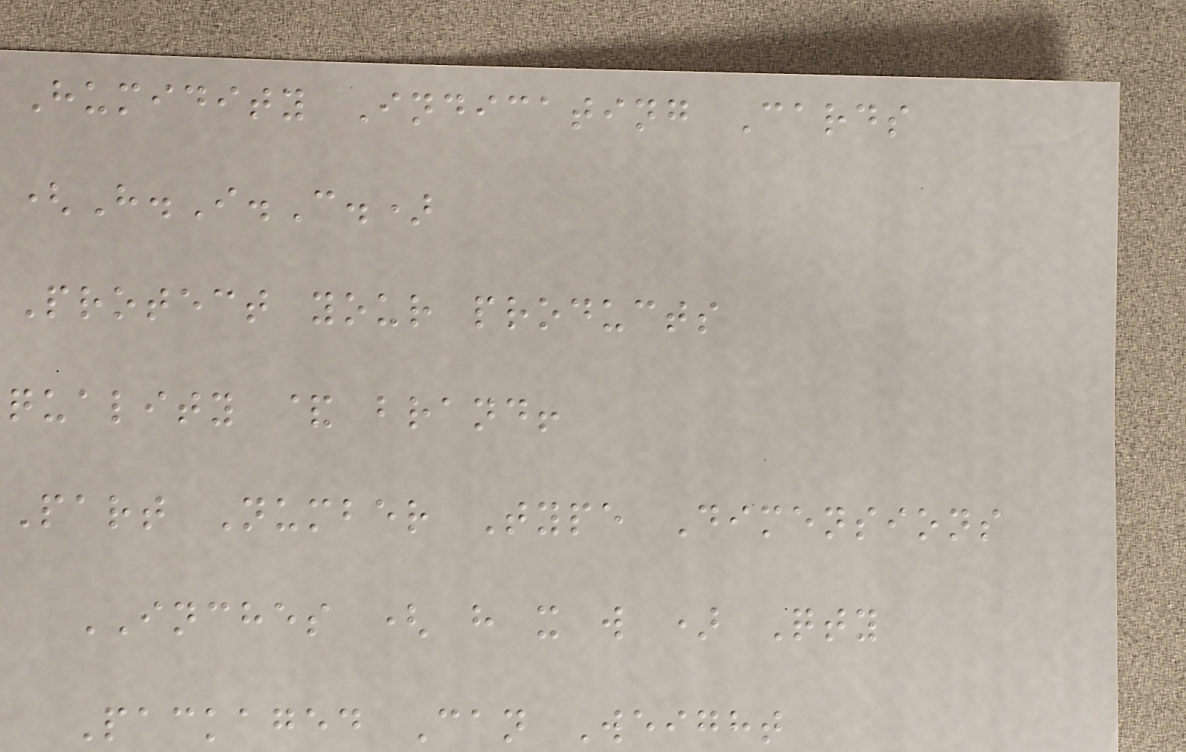Humidity Indicating Cards
(H.I.C.)
Protect your products
quality & brand!
Part Number Type Dimensions
INCHES ( h x w ) Qty
Packaged Can Weight
